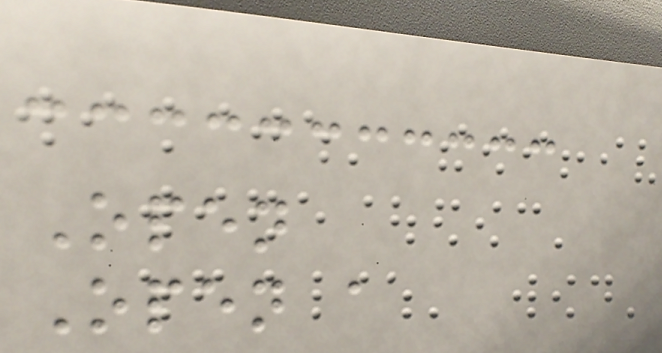Open
Open a
